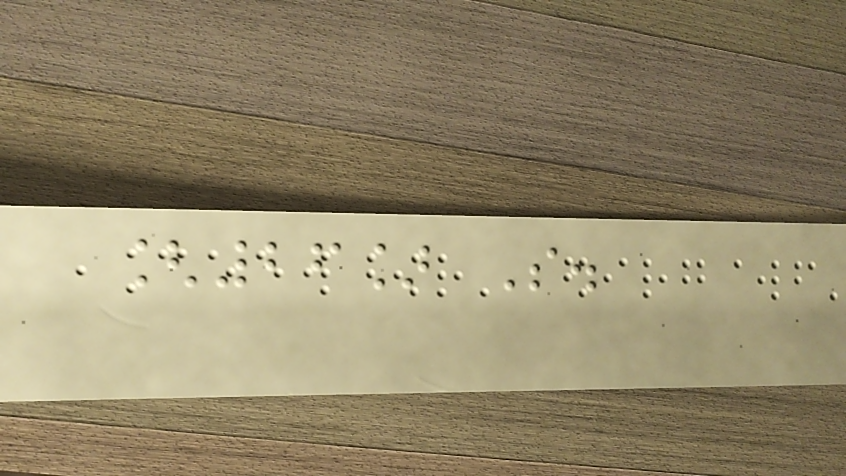[26] S.
